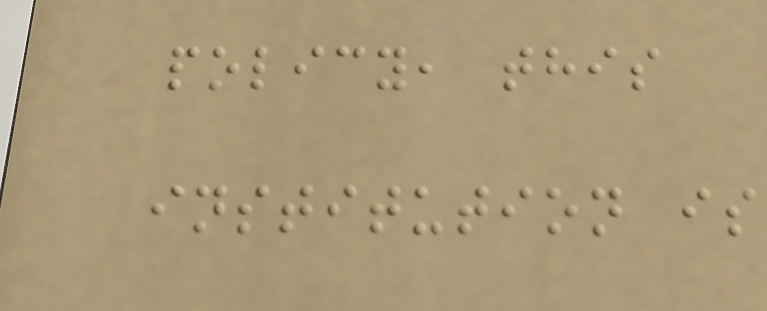policy, this
institution is
